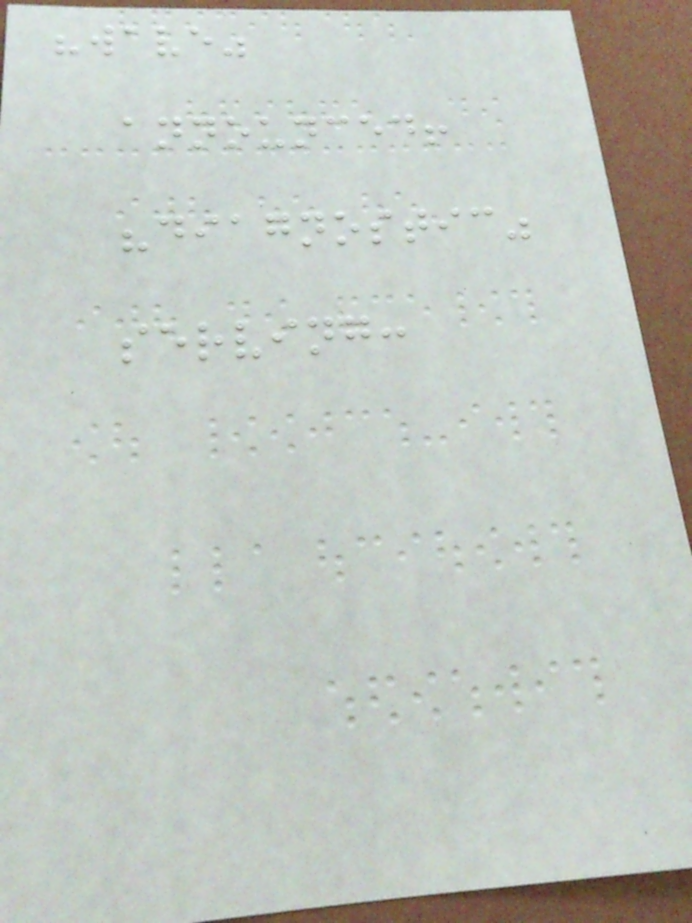"wave"
announced!
"diagnostic"
serving:
